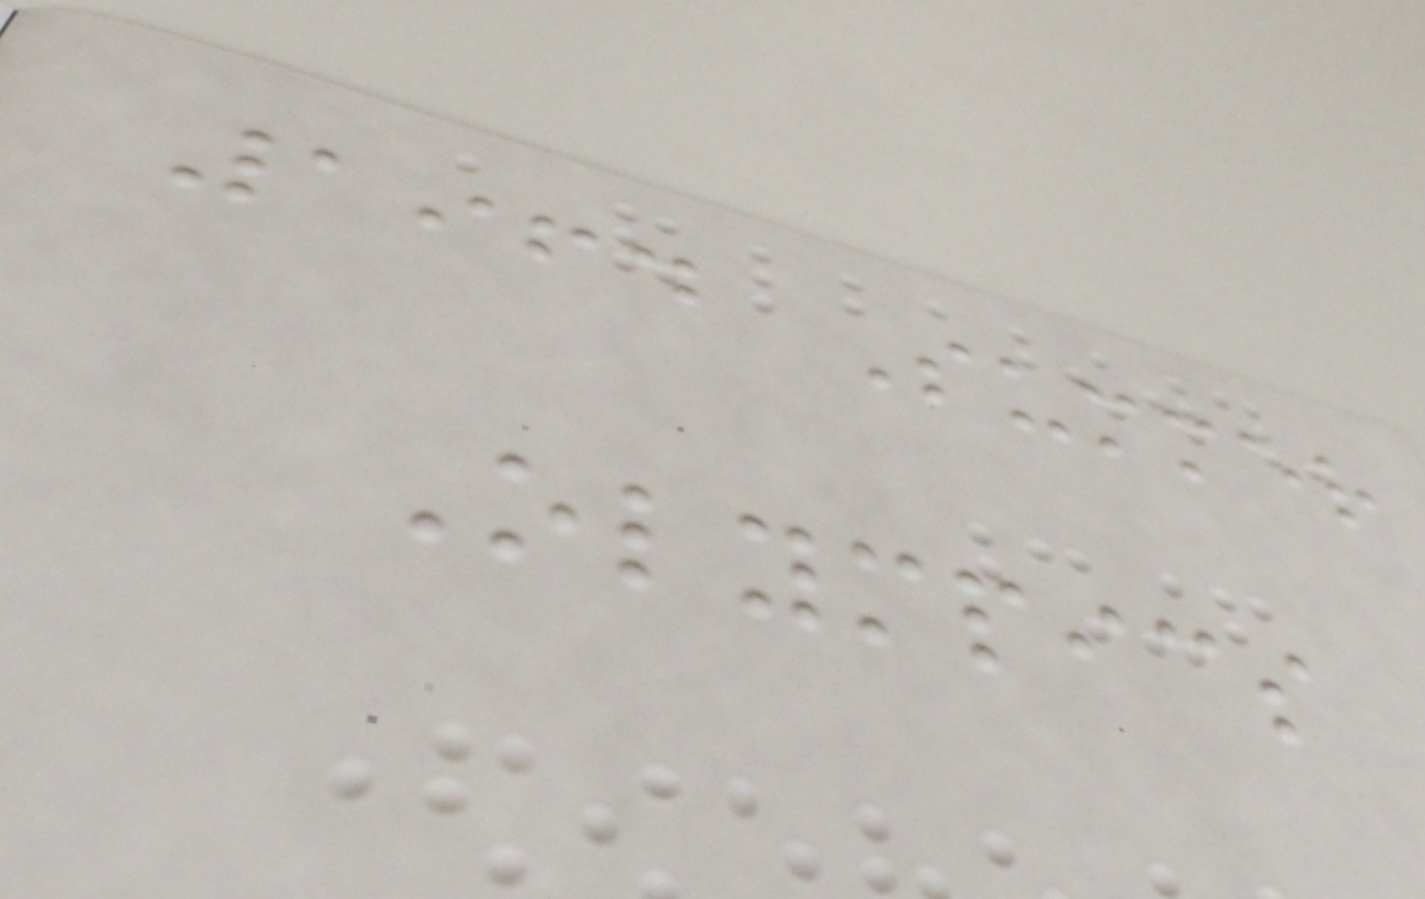1964 Summer
Olympics
